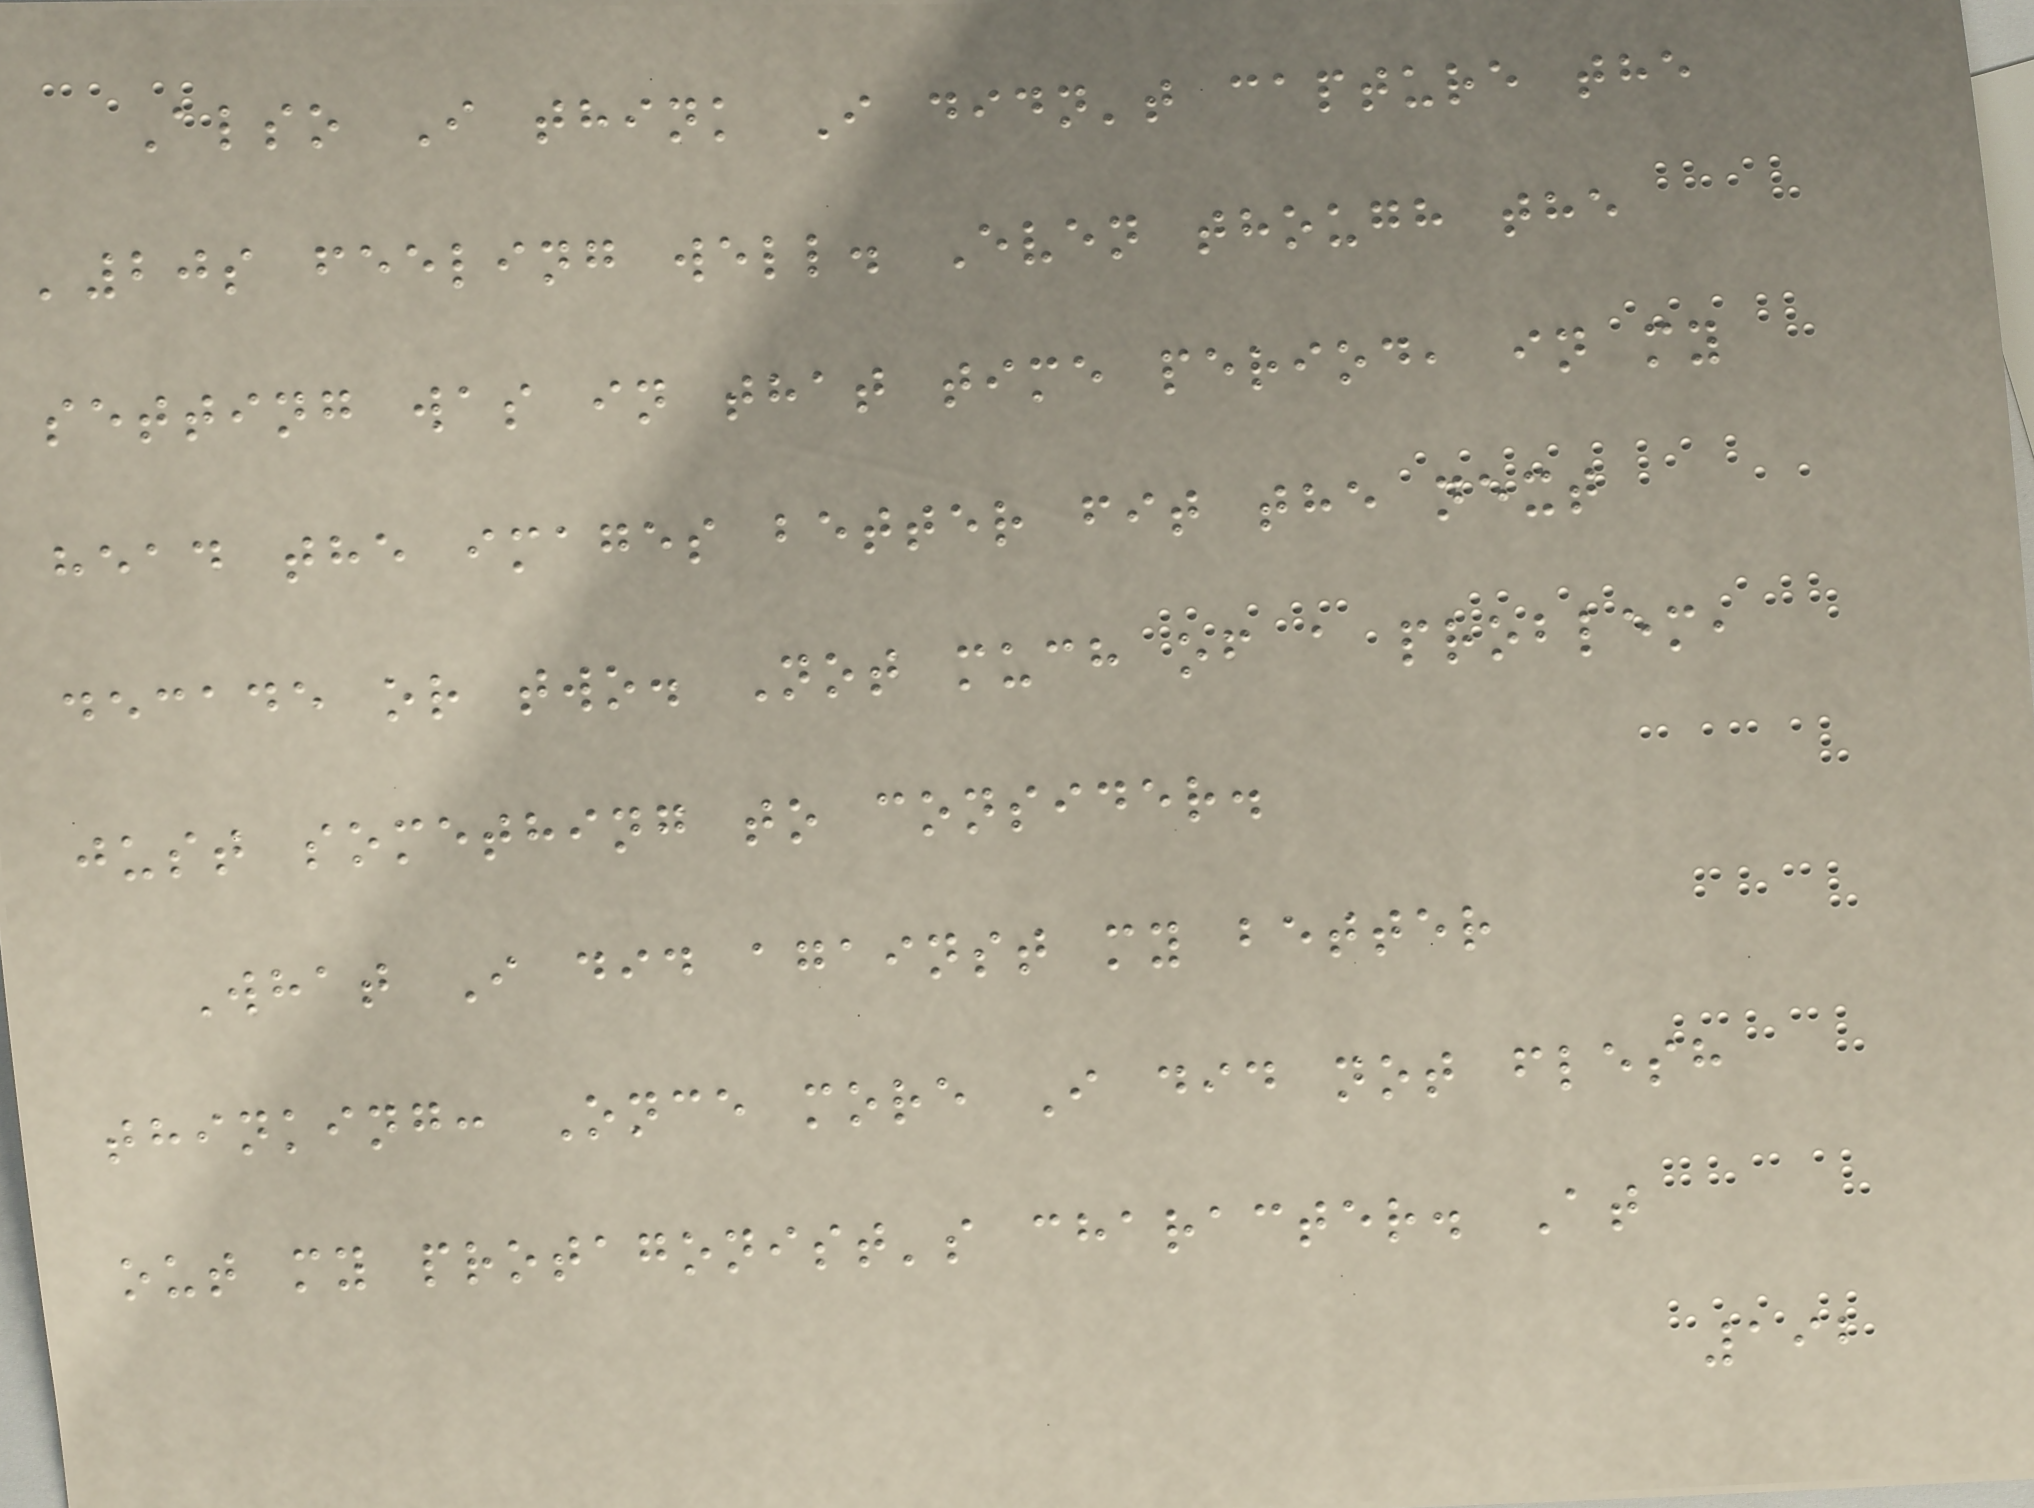Also I think I didn't capture the
'20s feeling well. Even though the
setting was in that time period, in my
head the images better fit the next
decade or two. Not much of a problem,
just something to consider.
What I did against my better
thinking: Once more I did not flesh
out my protagonist's character. At
192
